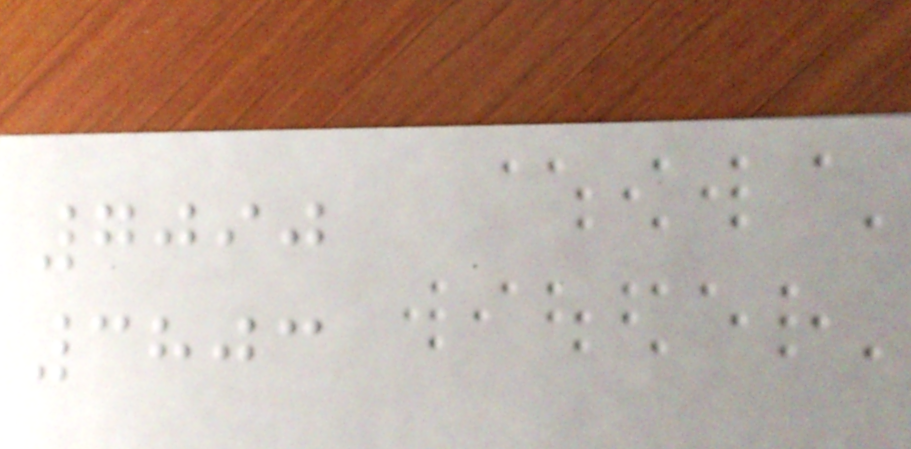7090
3803
